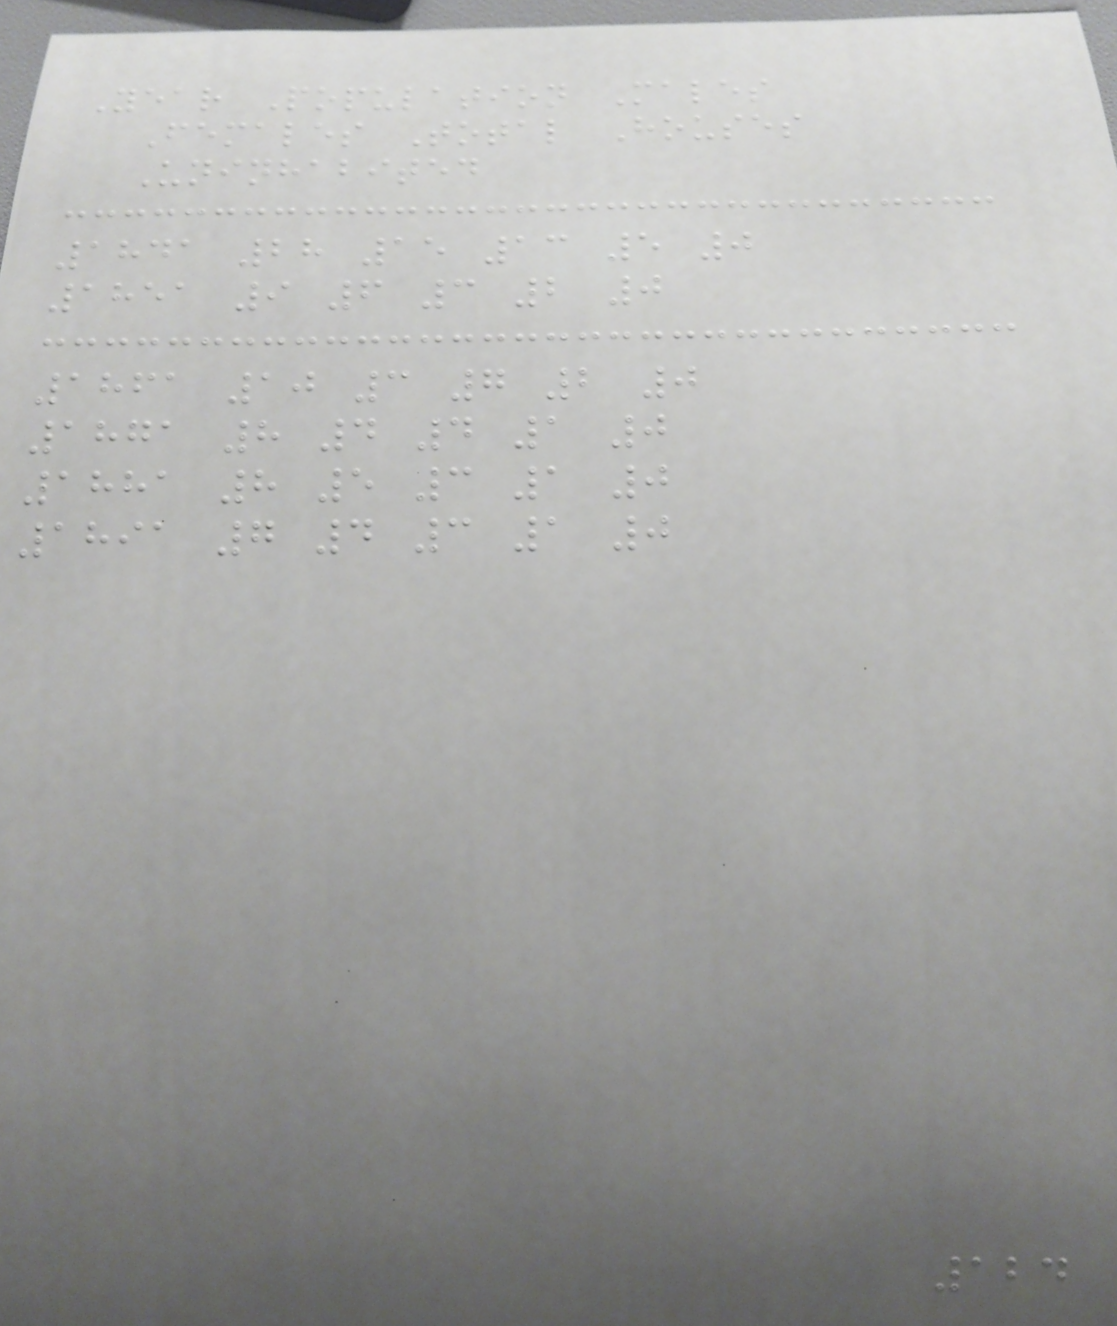Year Population Males
Females Total Houses
Uninhabited
1841 28 15 13 5 0
1851 9 6 3 2 0
1861 10 3 7 2 0
1871 8 4 4 1 0
1881 8 5 3 1 0
1891 7 4 3 1 0
124
